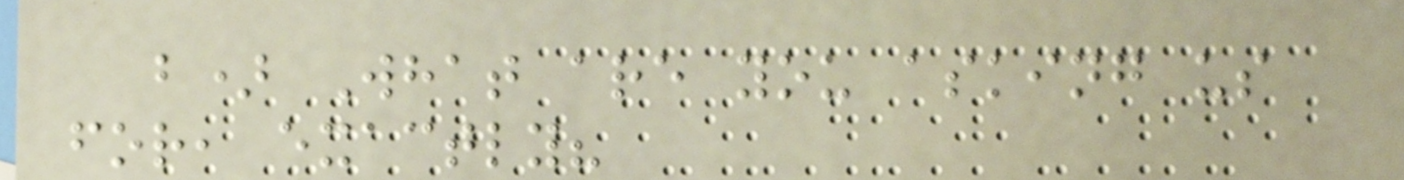b) What are you asking us
for, exactly?
